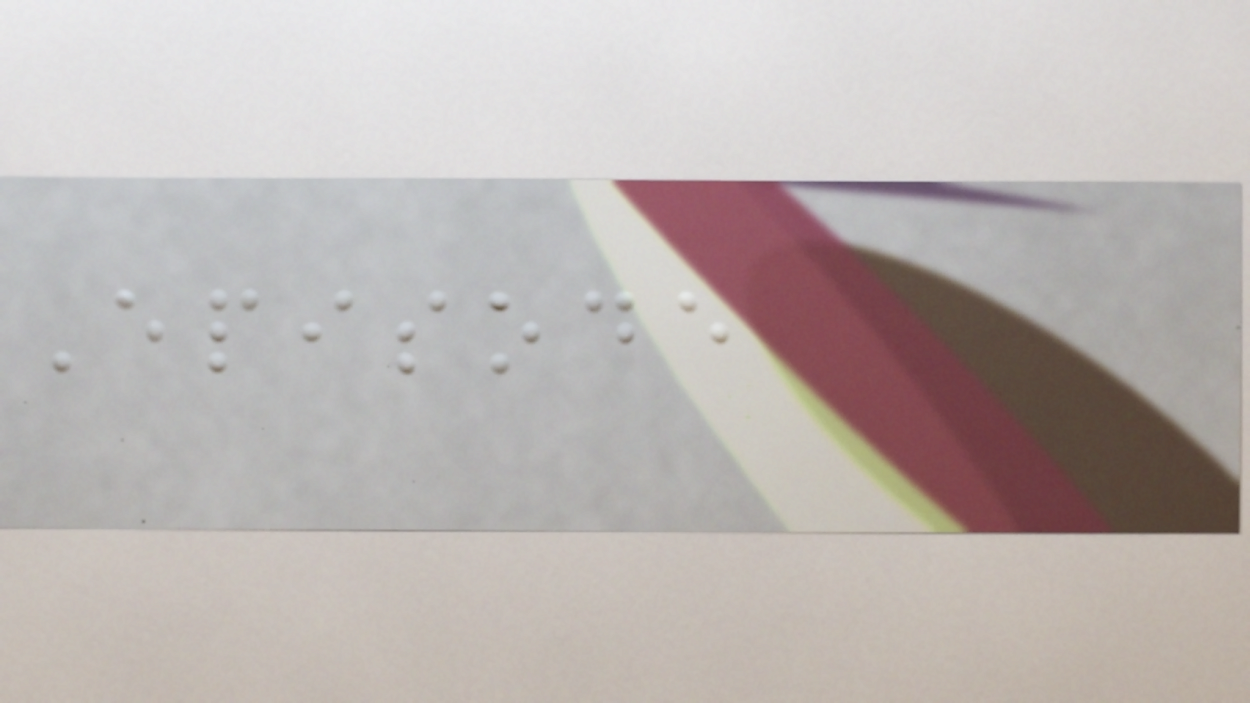Episode
